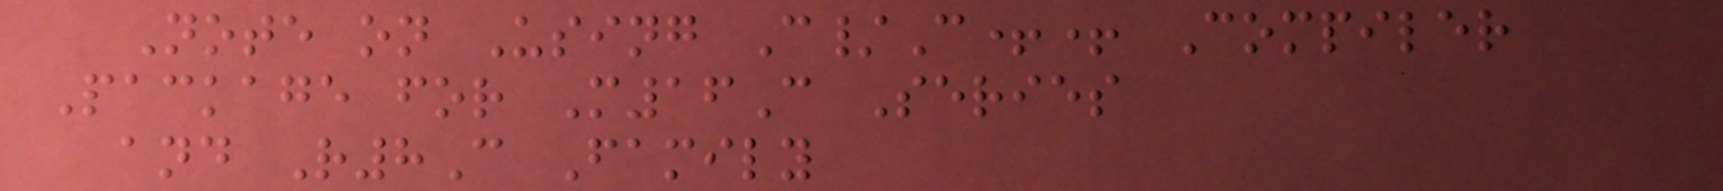Note on Using C/C++ Compiler
Package for M16C Series
and R8C Family
